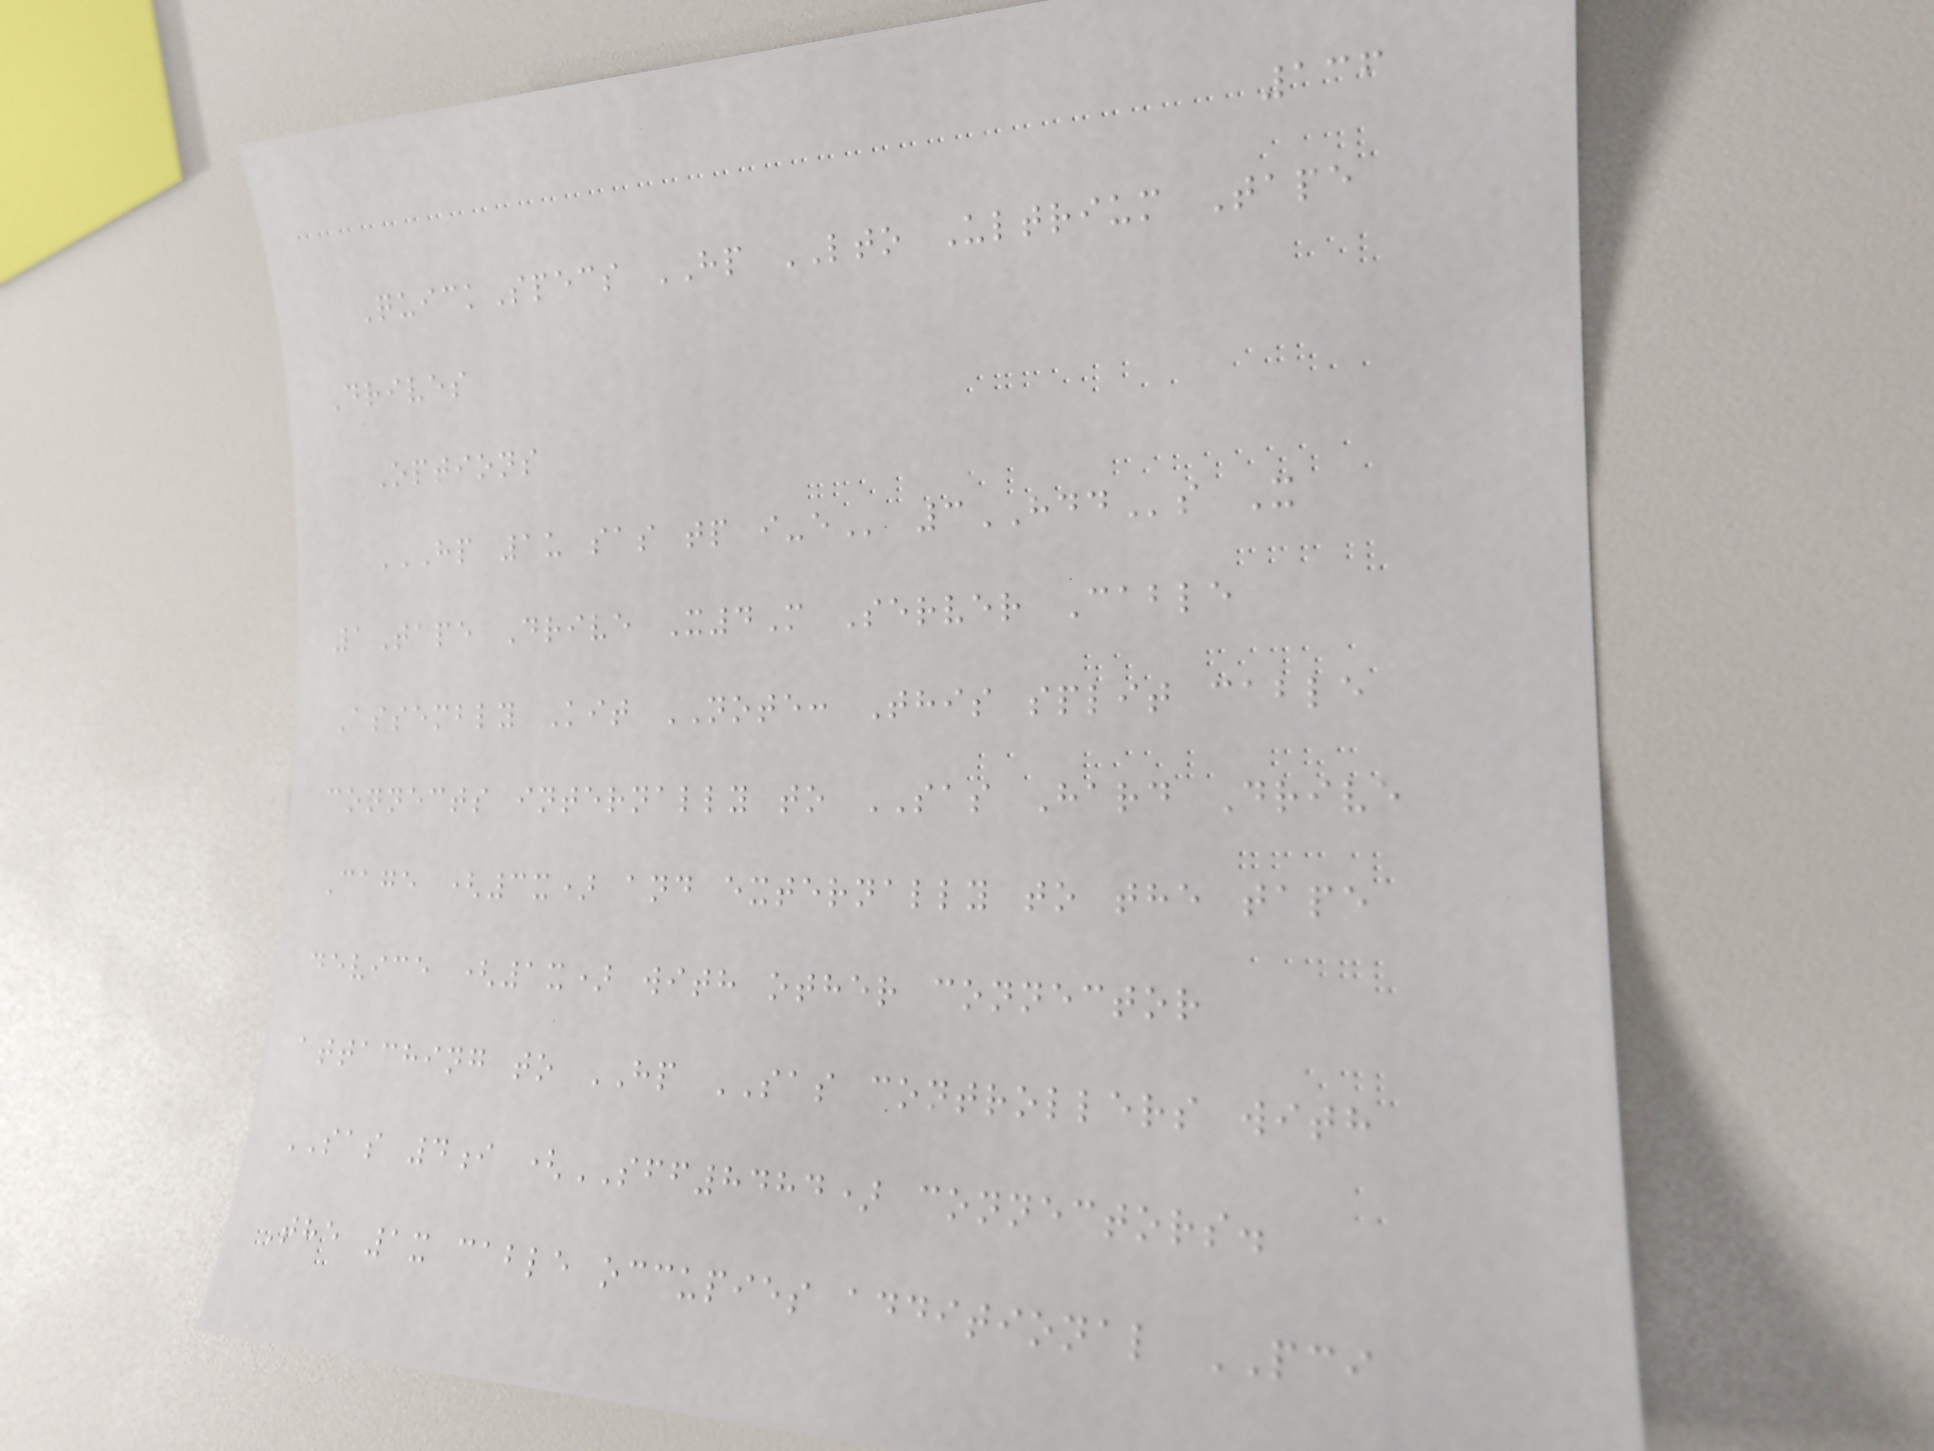136
QuickSpecs HP LTO Ultrium Tape
Drives
Options
HP 1U SAS TP I-E 3HDDs X
1Tape Drive X4M Server Cable
Assembly Kit NOTE: This split cable
connects internally to SAS Hard Drive
Cage (3x) and externally to the tape
device (1x) with other connector
attaching to HP SAS controllers with
SAS 4i (SFF8484) connectors.
The 1x cable occupies additional PCI
